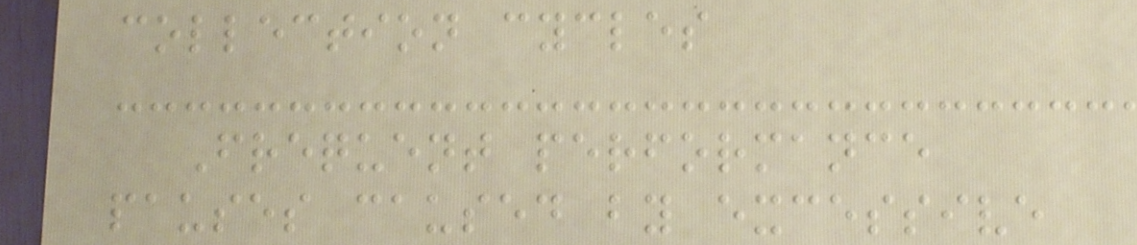collection cycles
Frequent performance
pauses caused by excessive
